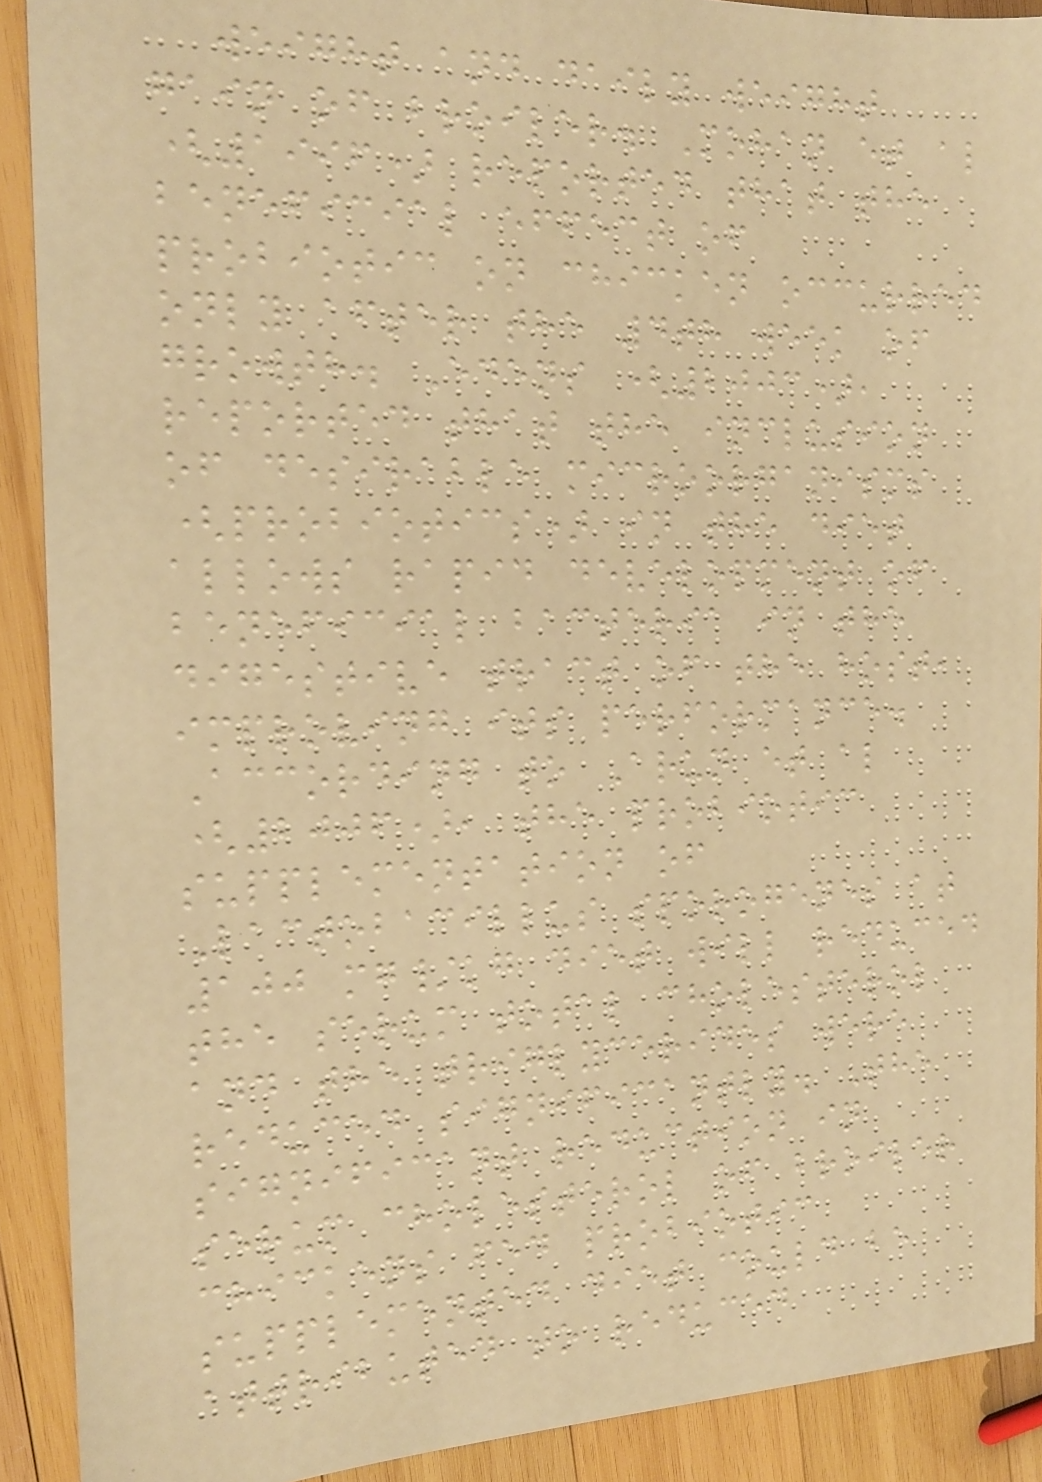weight and daily weight
gain of broiler. Mohan et al
(1996) reported that the
beneficial effect of
probiotic on chicken occurred
only after the 4th week of
growth. Edens (2003),
reported that the inclusion
of desirable microorganisms
(probiotics) in the diet
allows rapid development of
beneficial bacteria in the
digestive tract of the host,
improving its performance.
According to Arun et al
(2006), the probiotic
supplementation of
Lactobacillus sporogenes at
100 mg/kg diet will reduced
the serum total cholesterol
and the triglycerides were
reduced significantly. The
significant reduction in
serum cholesterol of broiler
chickens fed probiotic
supplemented diet could be
attributed to reduced
